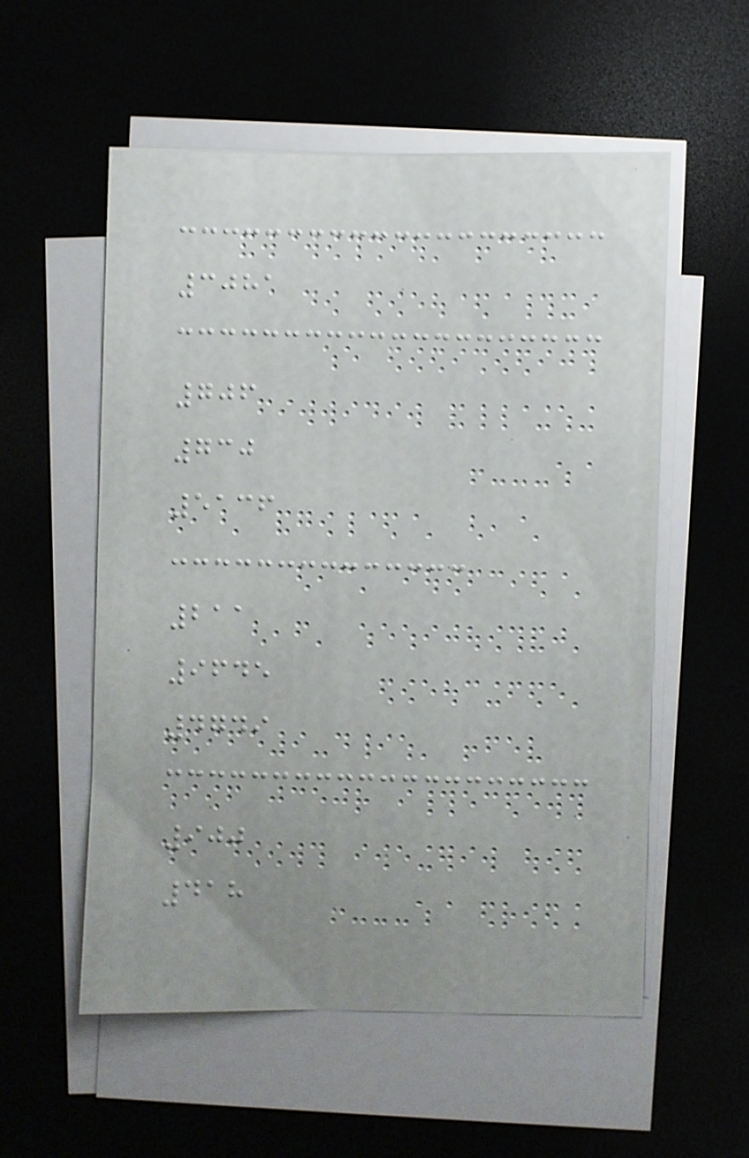3081
706
730
5136
211
9645
4749
900
418
